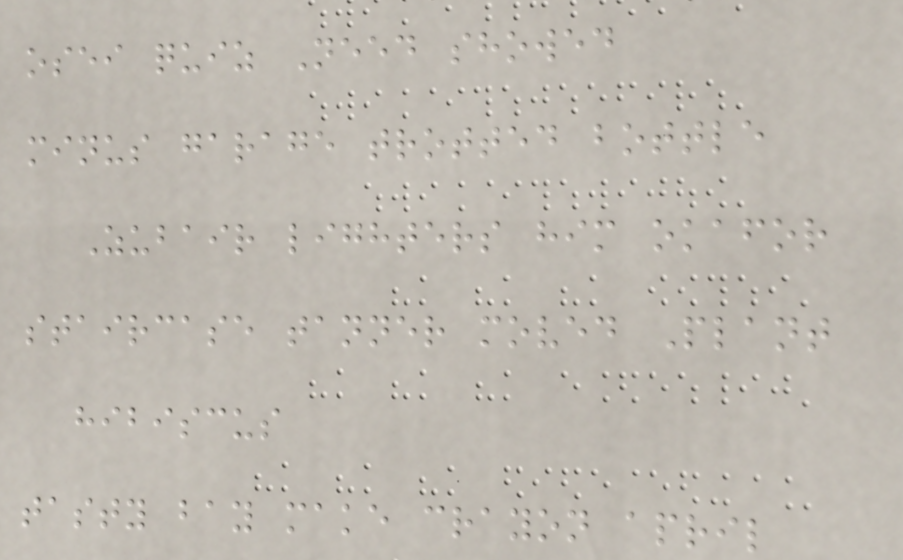osei quiz Need showed
minus garage trotted bottle
Zubair lighters him okafor
staircase tanner moved Plant
hibiscus
tasty bay make crayon april
